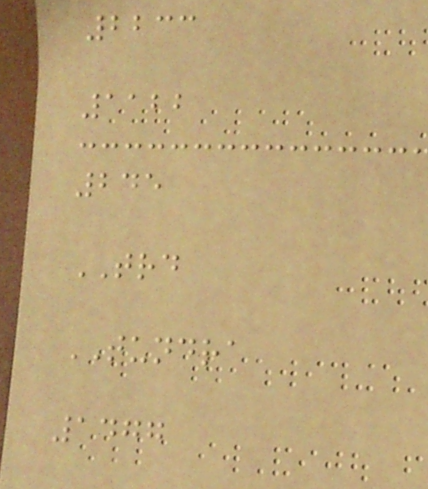2233
1122
245
TRD
TUNDRA
1477
